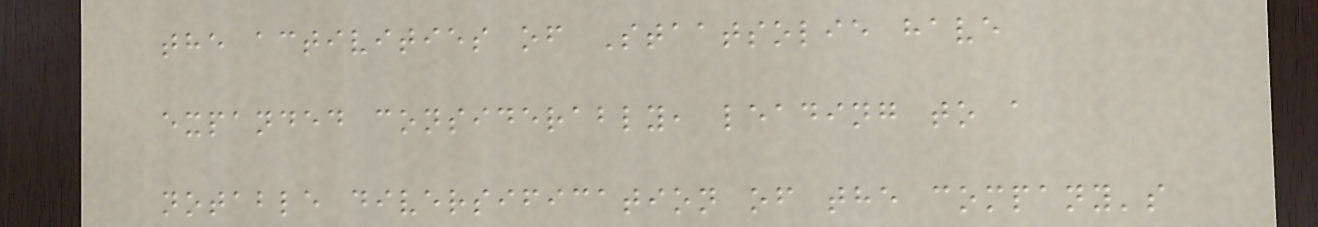the activities of Staatsolie have
expanded considerably, leading to a
notable diversification of the company's
